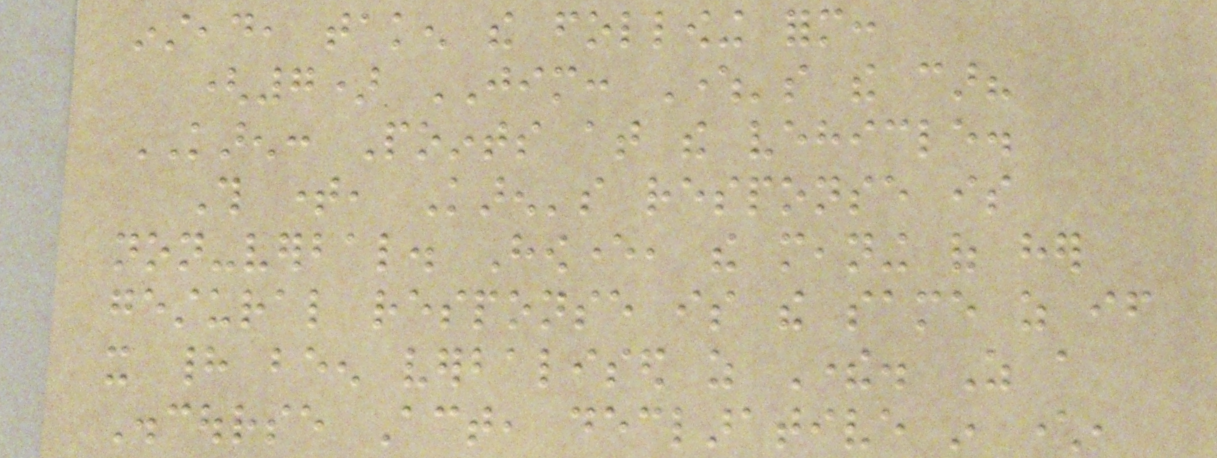instead, taken the following form:
(7) JIM: Where's the car?
KAREN: Points at the vehicle.
This time, Karen's response is
non-verbal. However, the meaning of her
gestural response is the same as if
it had been verbalised as There. As a
Discourse Act, declarative in character,
